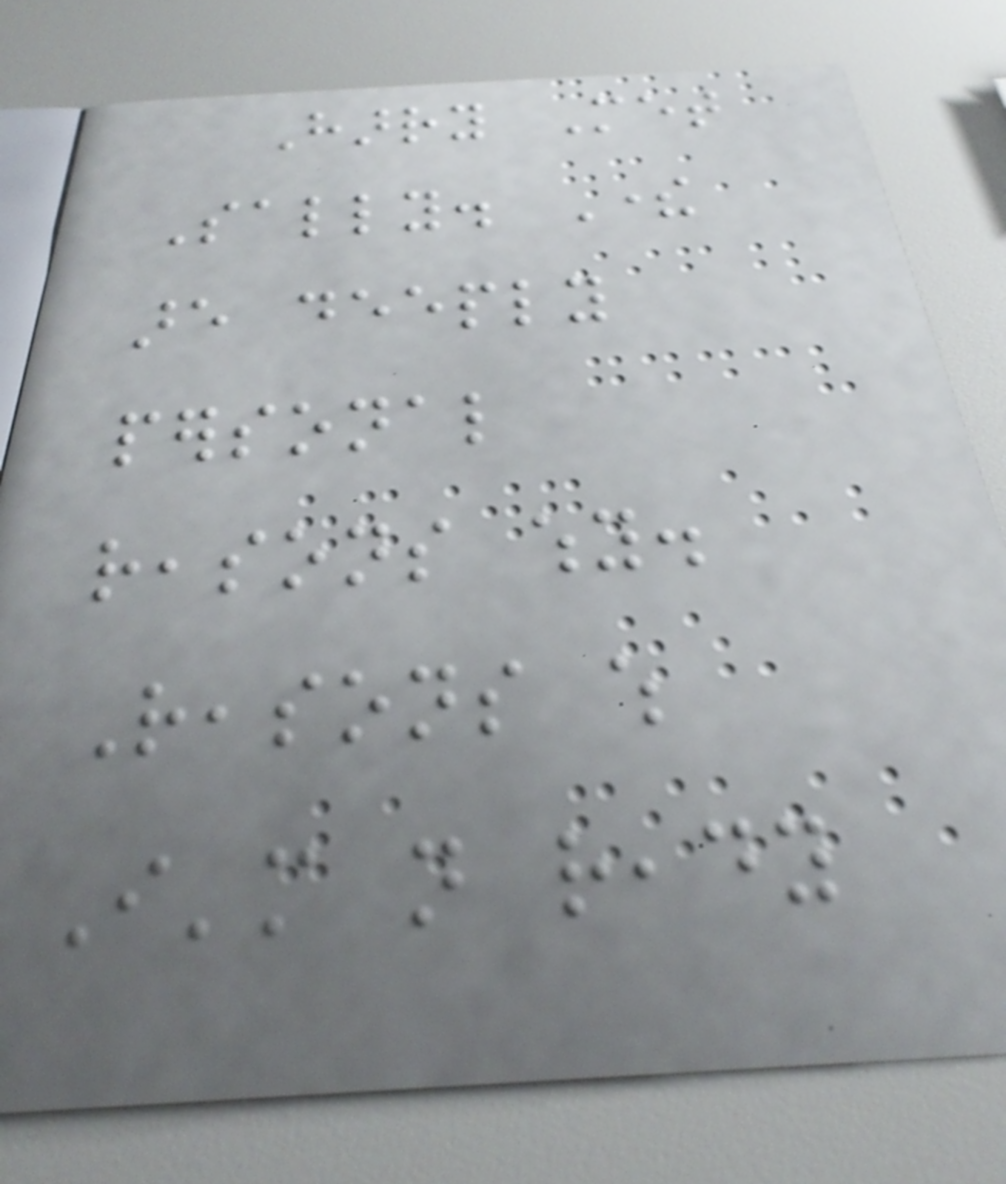Harry Met
Sally. There
are deeply
personal
reasons why.
Reasons which
I'm not ready
